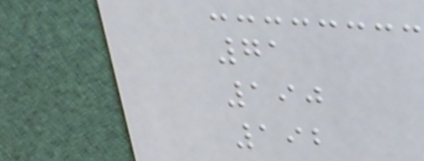71
190
192
